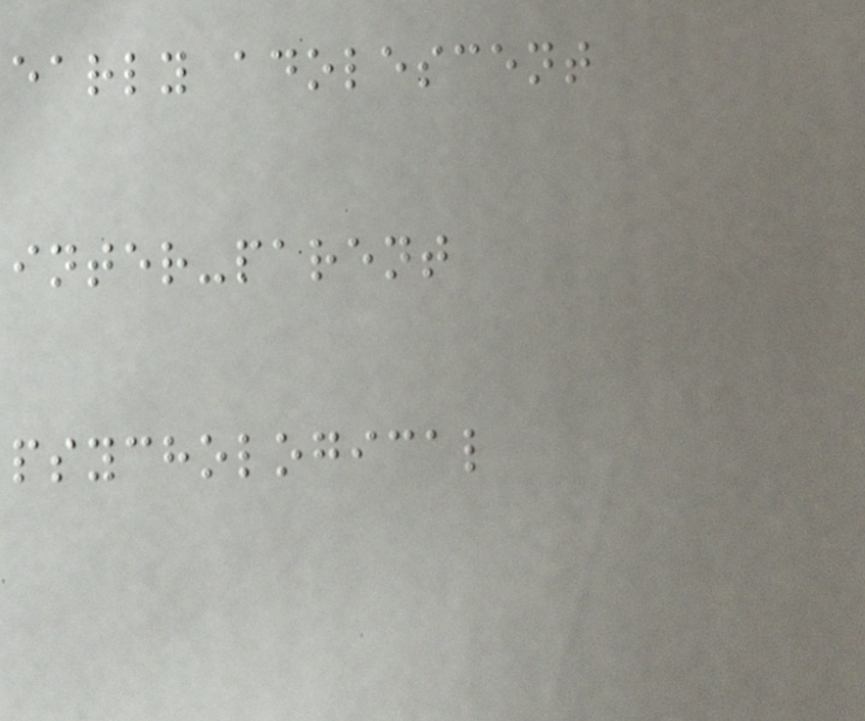early adolescent
inter-parent
psychological
